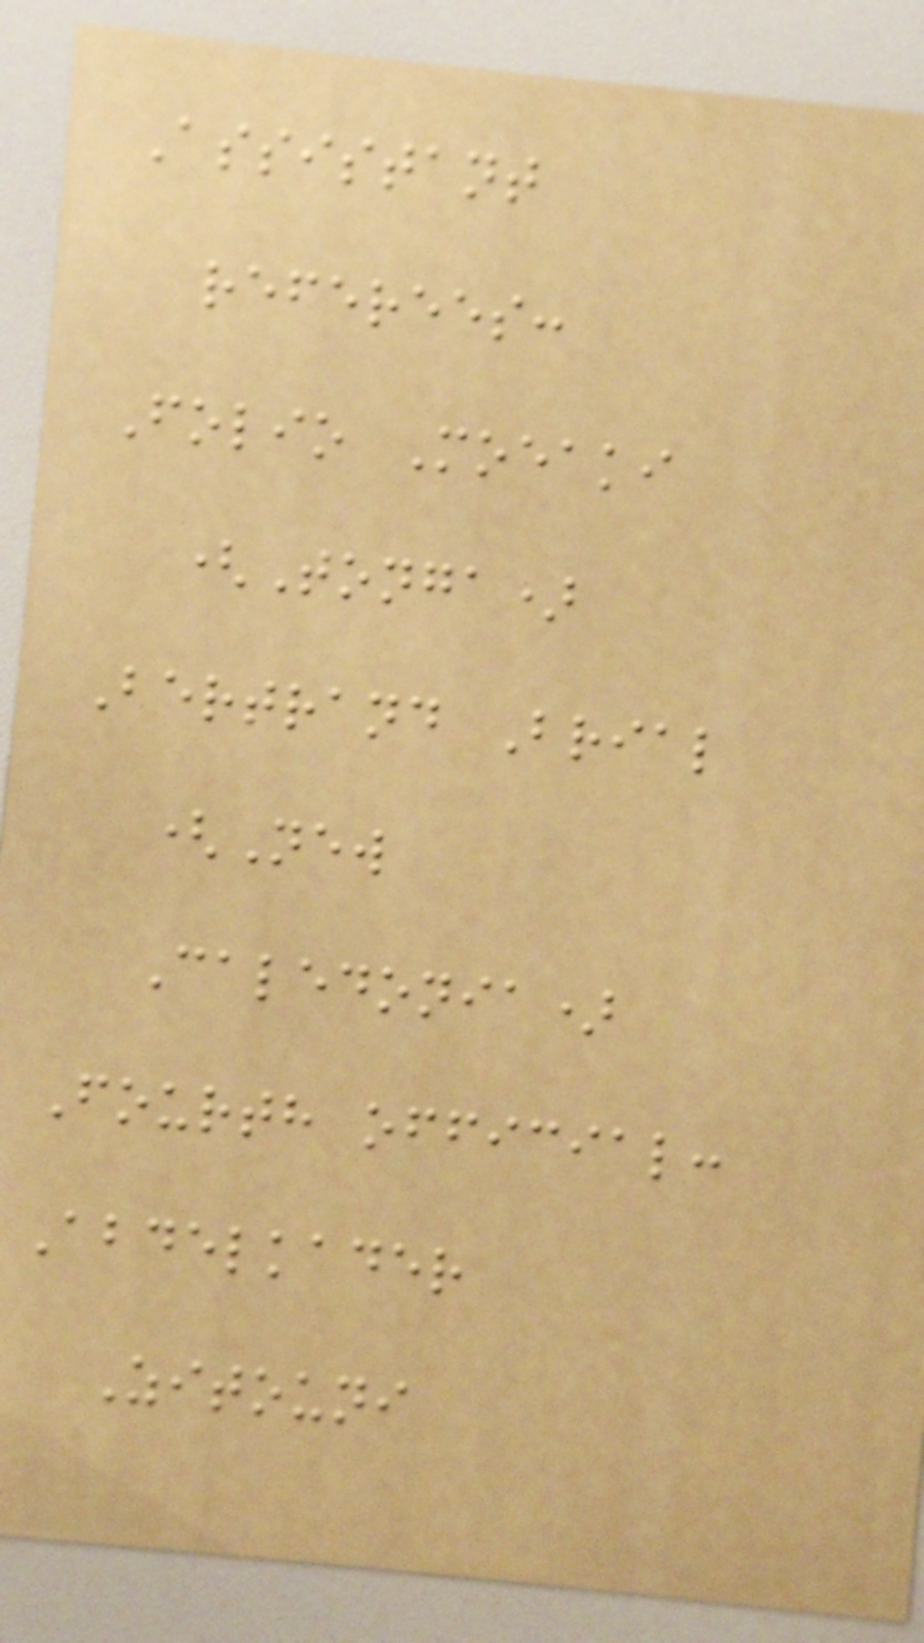Assistant
referees:
Folio Moeaki
(Tonga)
Bertrand Brial
(New
Caledonia)
Fourth official:
Abdelkader
Zitouni
